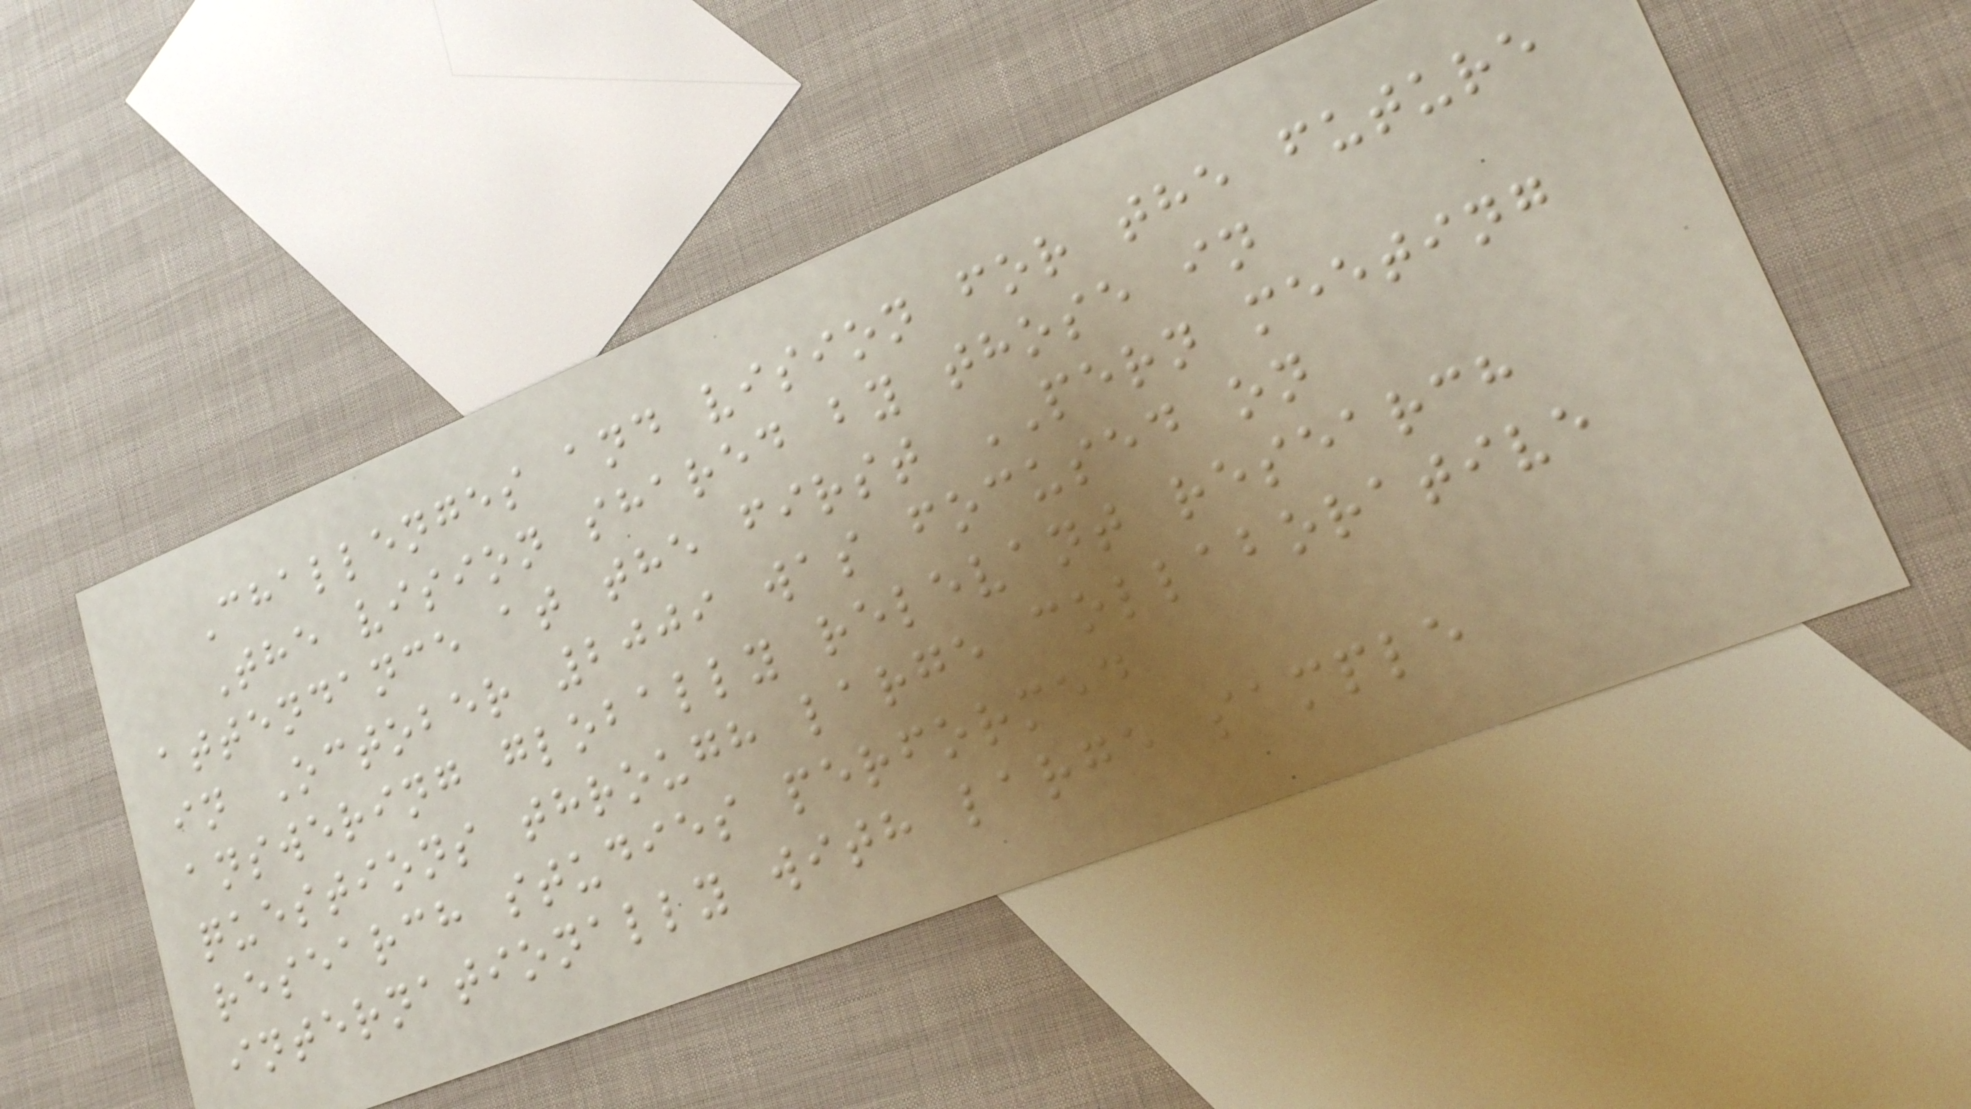Challenges and vision for the future
The vision shared by those in
attendance at the first PERN meeting
in October 2009 was focused on
answering globally relevant research
questions through large collaborative
research studies performed
internationally with large sample
